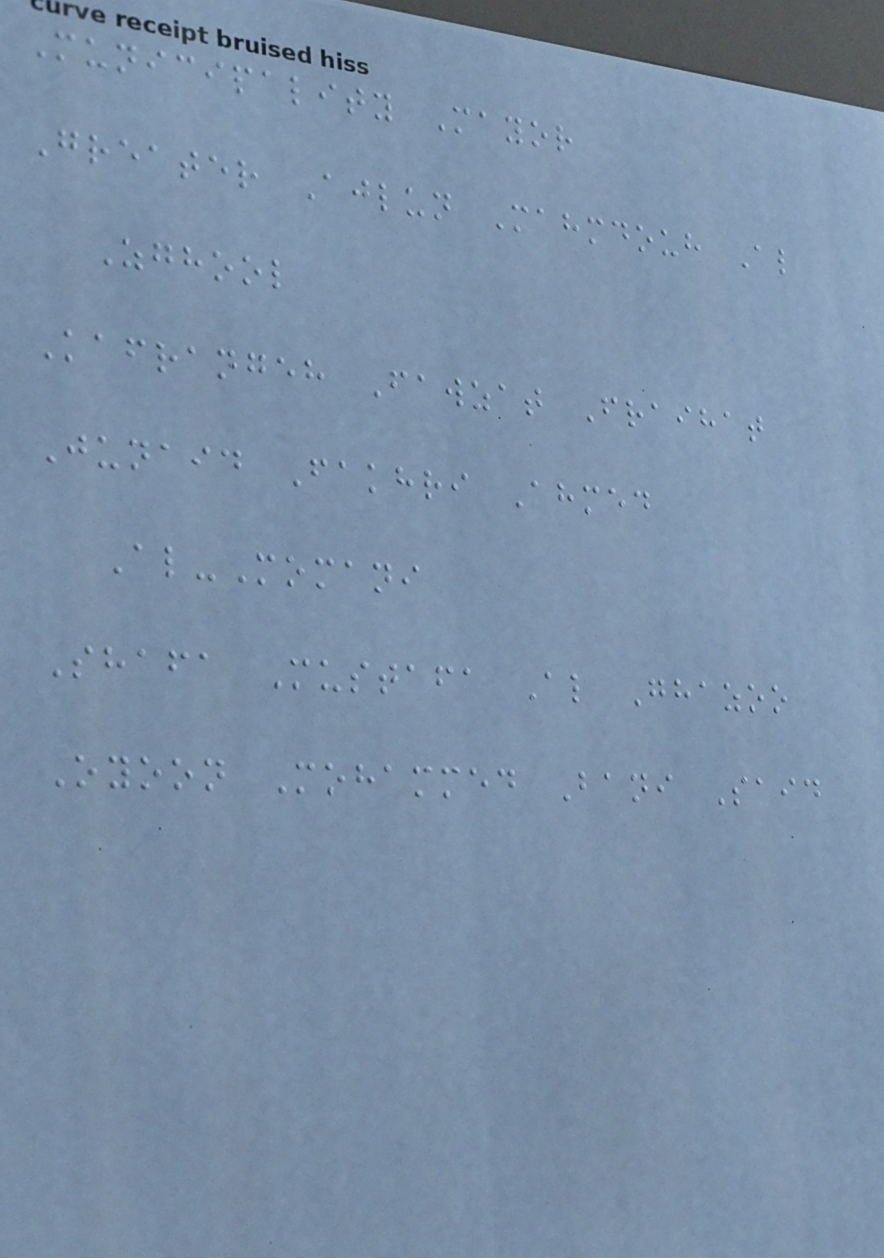Municipality Mayor
Greater Ajlun Mahmdouh Al
Zghool
Kafrangeh Fawzat Fraihat
Junaid Fakhri Ahmed
Al-Momani
Shafa Mustafa Al Ghazoo
Oyoon Mohammed Bani Said
